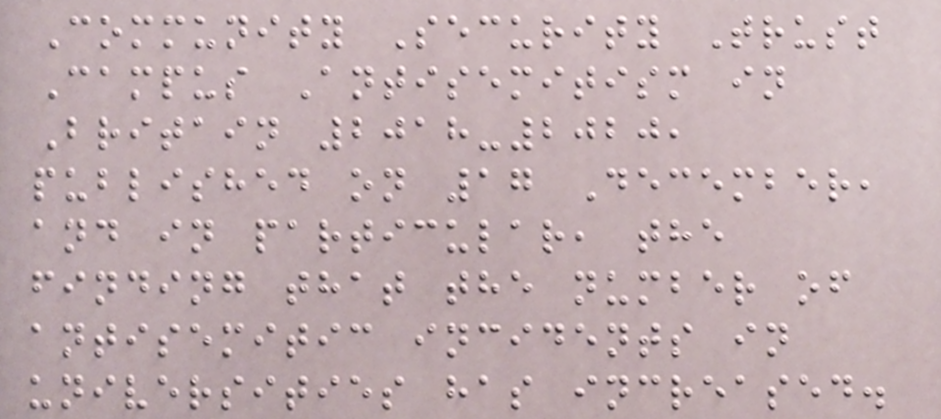Community Security Trust
Campus Antisemitism in
Britain 2018-2020,
published on 17 December,
and in particular, the
finding that the number of
antisemitic incidents in
universities has increased.
